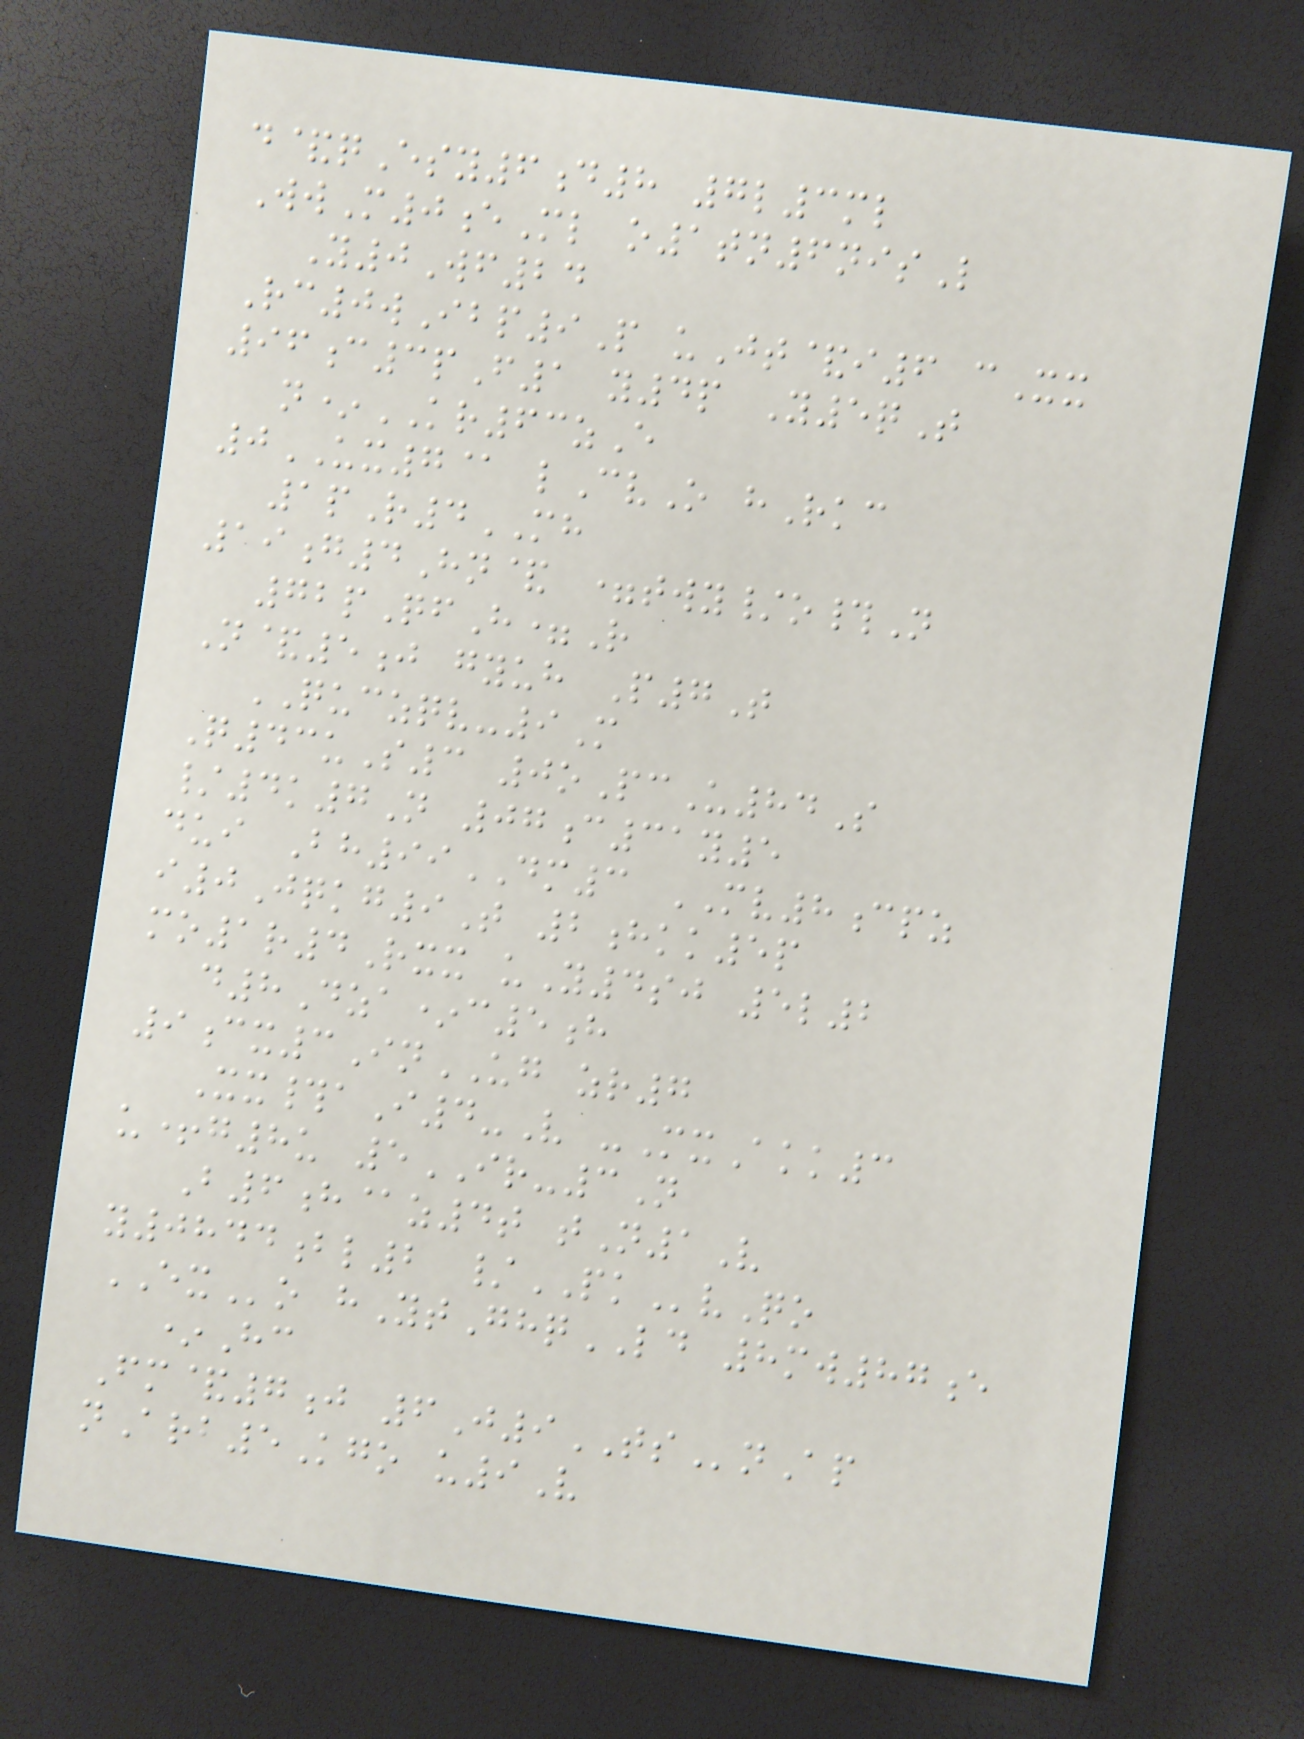d&qEsy6d8 7l3ml
WwM0eMl o1tn6nisL
Y0Wf24
Rc0wIbp9P uJt&i6 cXx
96c3pF1 y4p Y5qT
n*KR63zE
0UX7@ lCvO hRkc
1pR4MH
19g4Hn& =twy/o#N
72pQfH=R
N&5j gyuh P7T
QUCZQV-9M
Q43uS3 0oPcU84S
/4k7N 07c31y5
dui Bh99DM3 MV8cpz
i0Jqkg9T 2hkk5p
mo1r4Rxx uY4sj 5l2
d8Dza*c5h
9cx3InUG zr7
Xx#aI4-V -MxAkk3
u+g8u 5IR-3N
B6h@z4t tN1V
y0844bl2 /PKvQo
EXo hYtGhqLD 8mw87e
*Hc
Fm&7j 6J9TSnAp
nArb5Kgo u9V
